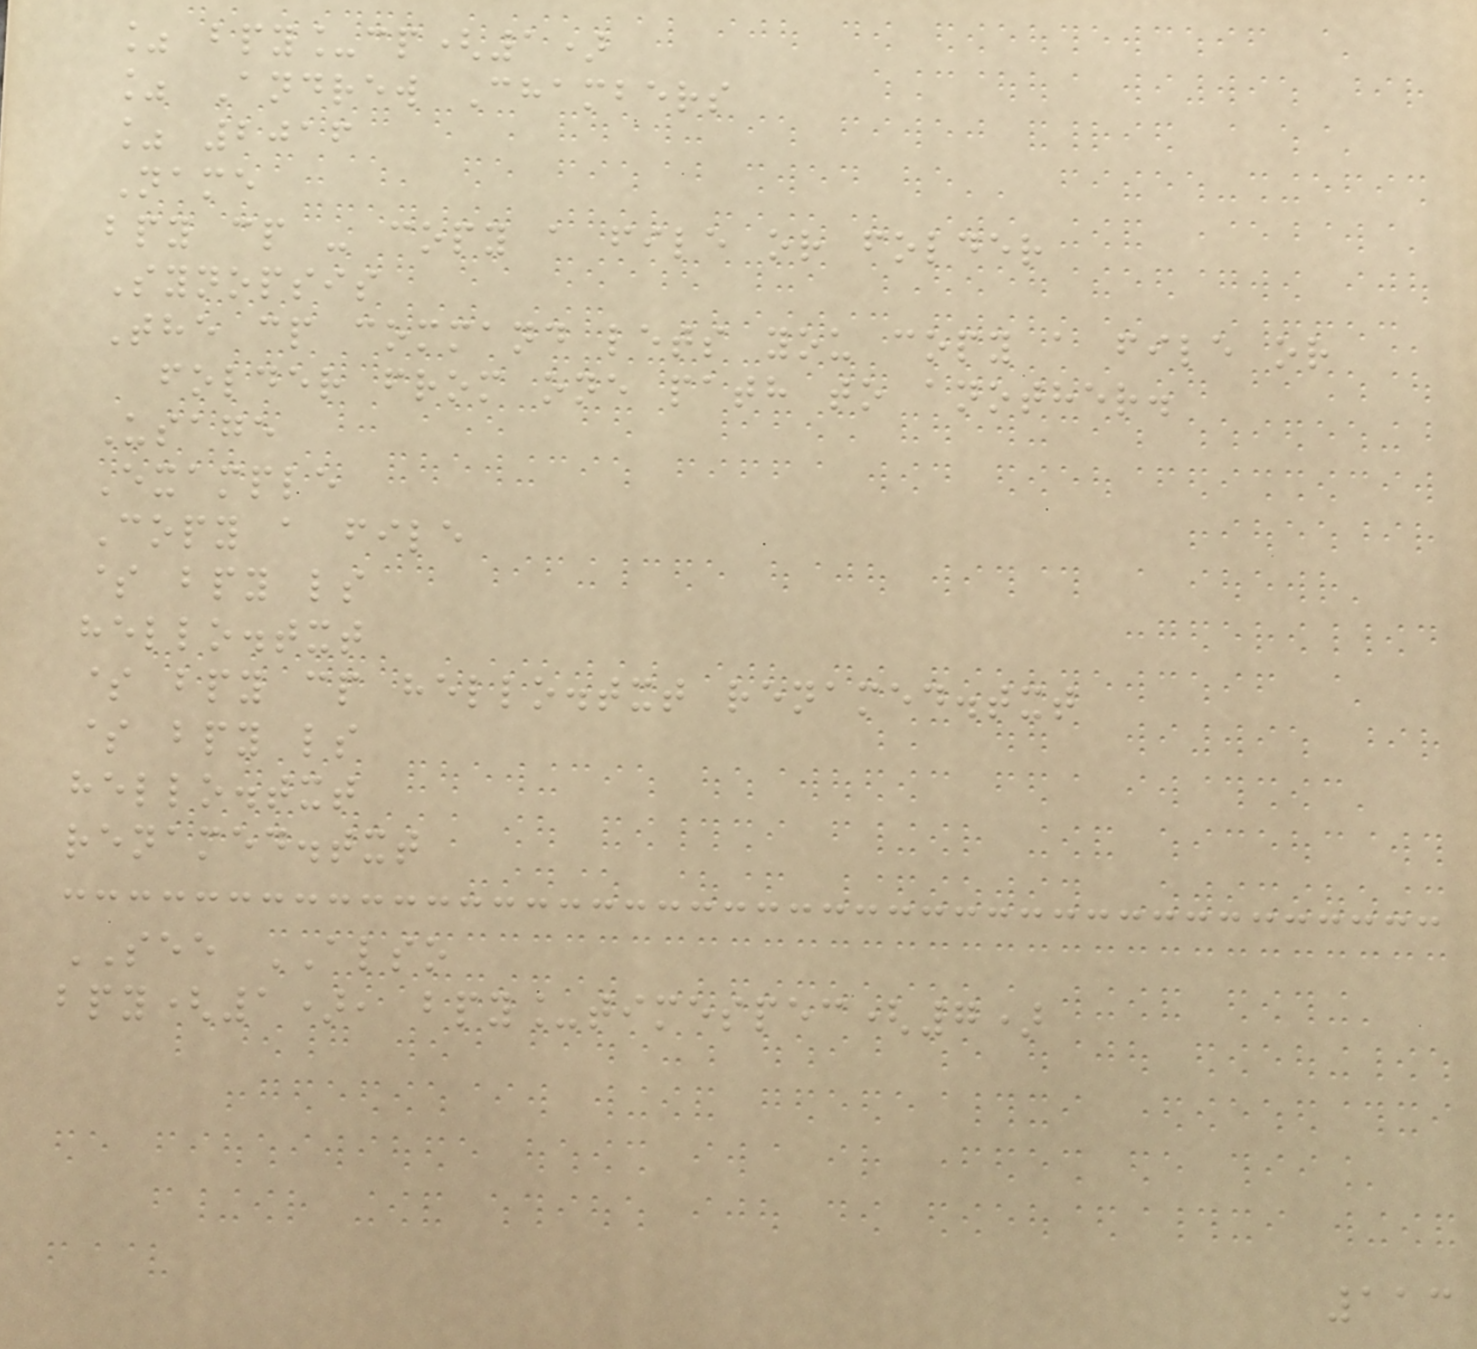% bpy_cp(1)
% Andrew Chambers
% 2016
Name
bpy cp - copy a file or folder
Synopsis
The cp command lets you copy a file or
folder from one path to another.
Usage
Example
Copy a file
$ bpy ls
hello.txt
$ bpy cp hello.txt renamed.txt
$ bpy ls
hello.txt
renamed.txt
SEE ALSO
bpy(1), bpy_timespec(7)
113
